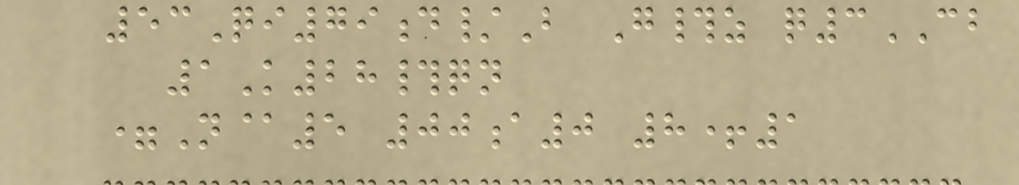53Qi79d/B G#z q3CB
1K28#qn
=N@5 00a0 8+1
